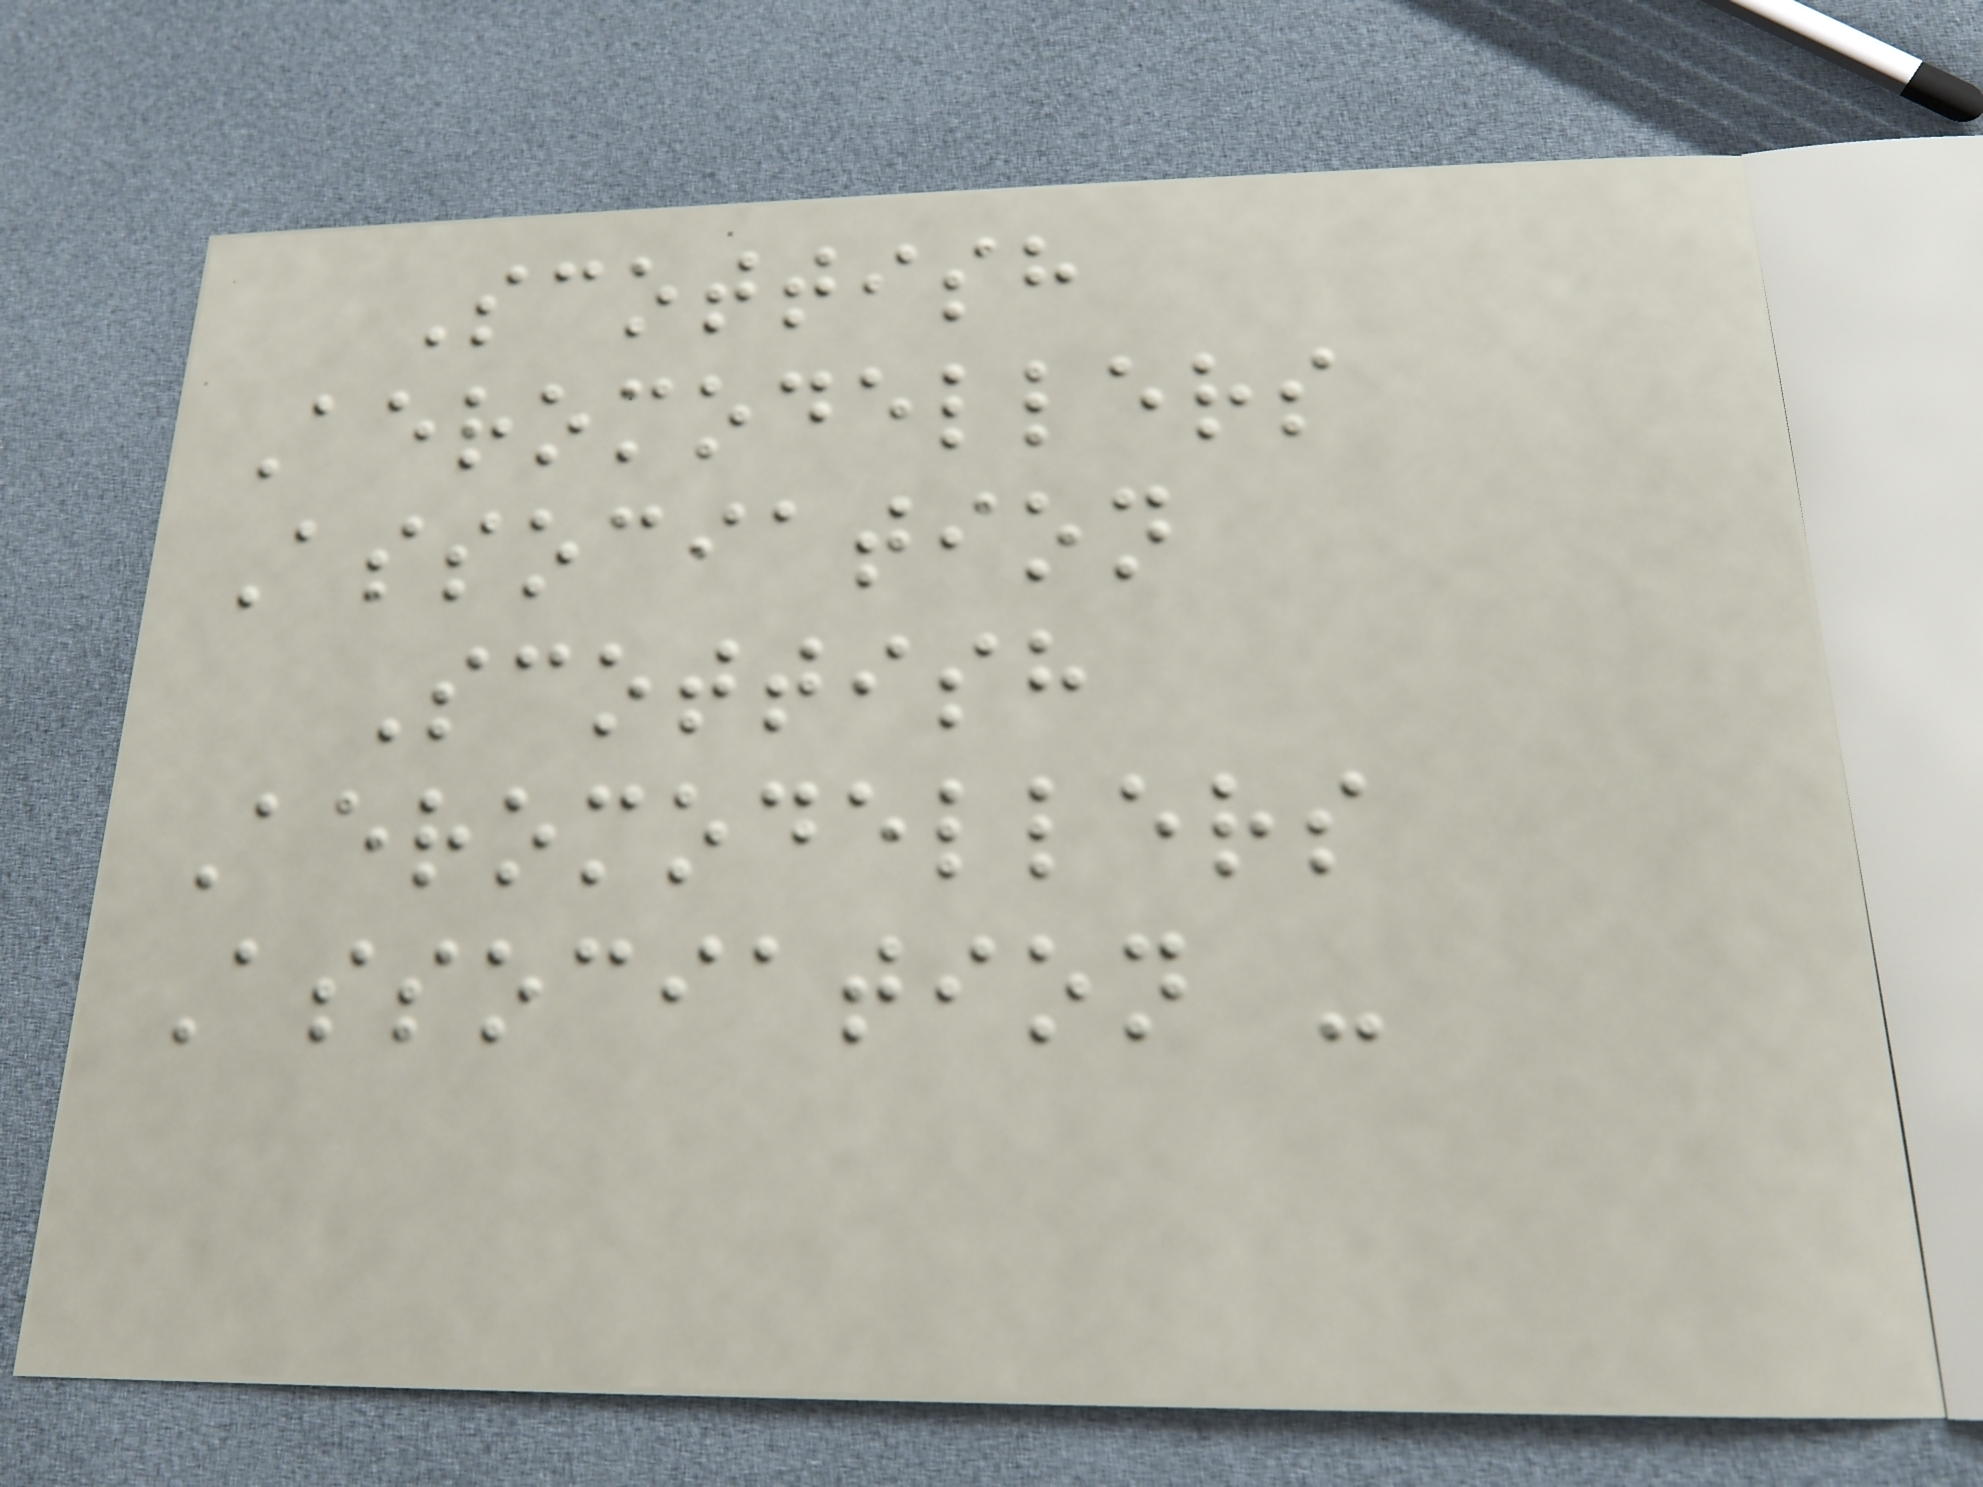Scottish
Aeromodellers
Association
Scottish
Aeromodellers
Association -
